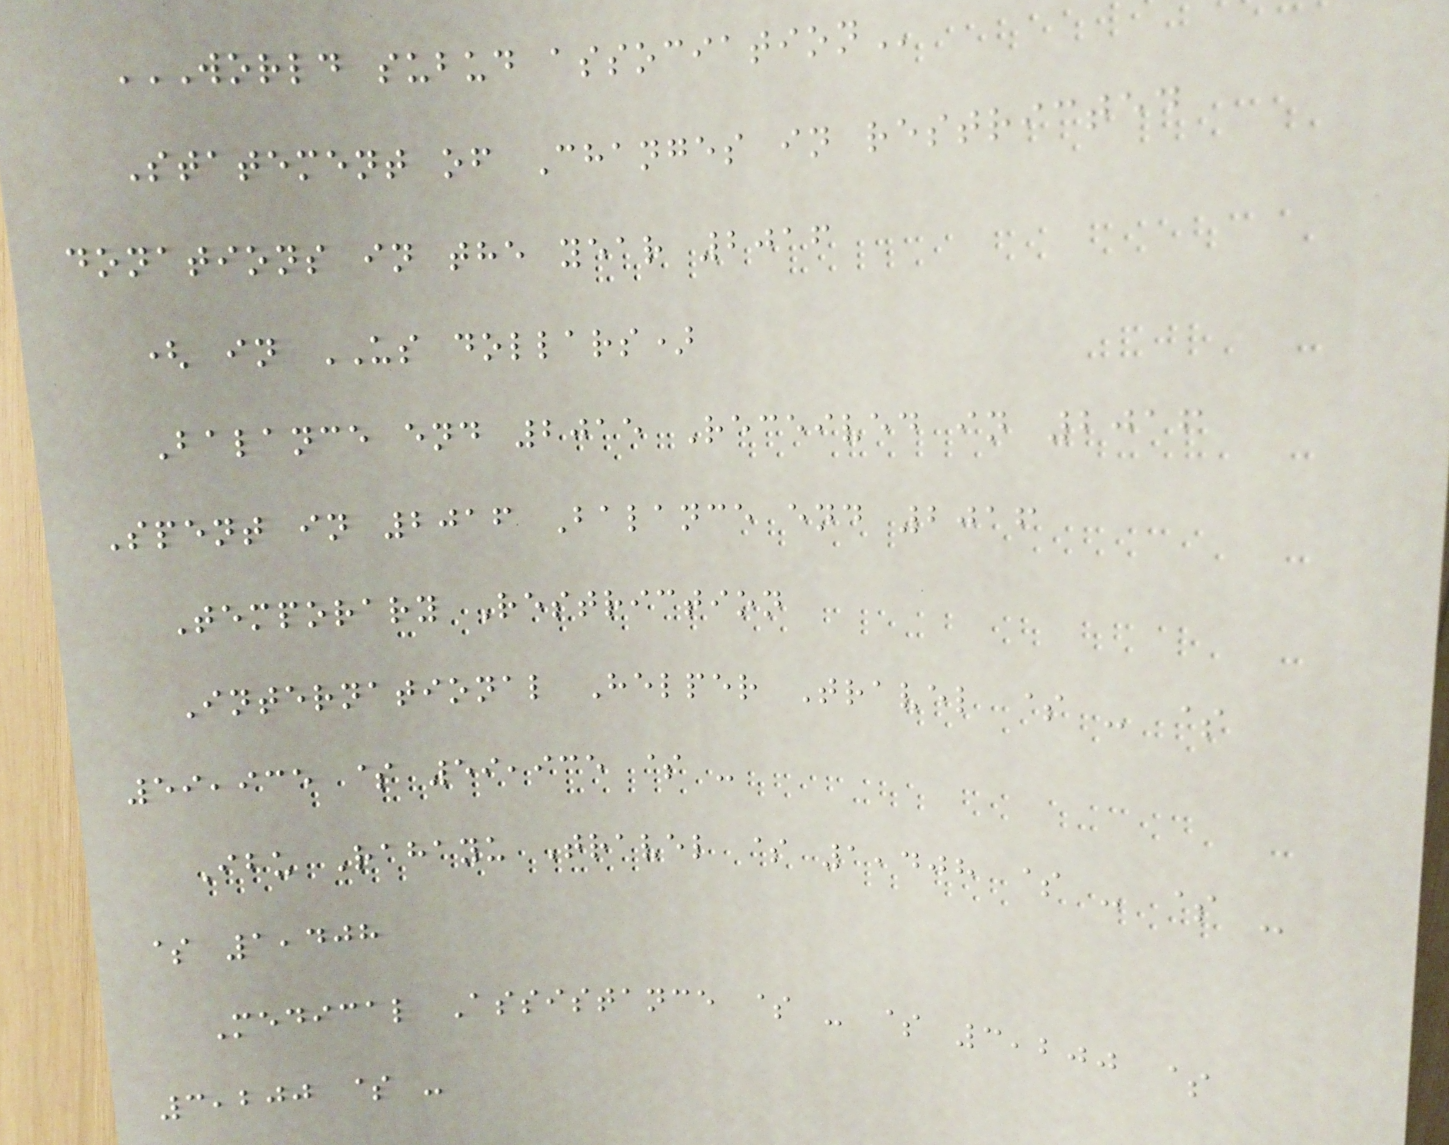WORLD SUBUD ASSOCIATION
Statement of Changes in restricted
donations in the year 2016
( in US dollars)
Balance end 2015 Received in 2016
Spent in 2016 Balance end 2016
Temporary Restriction
International Helper Travel $ - $
59,935 $ 59,935 $ -
Ibu Rahayu Travel $ 1,408 $ - $ -
$ 1,408
Medical Assistance $ - $ 3,200 $
3,200 $ -
